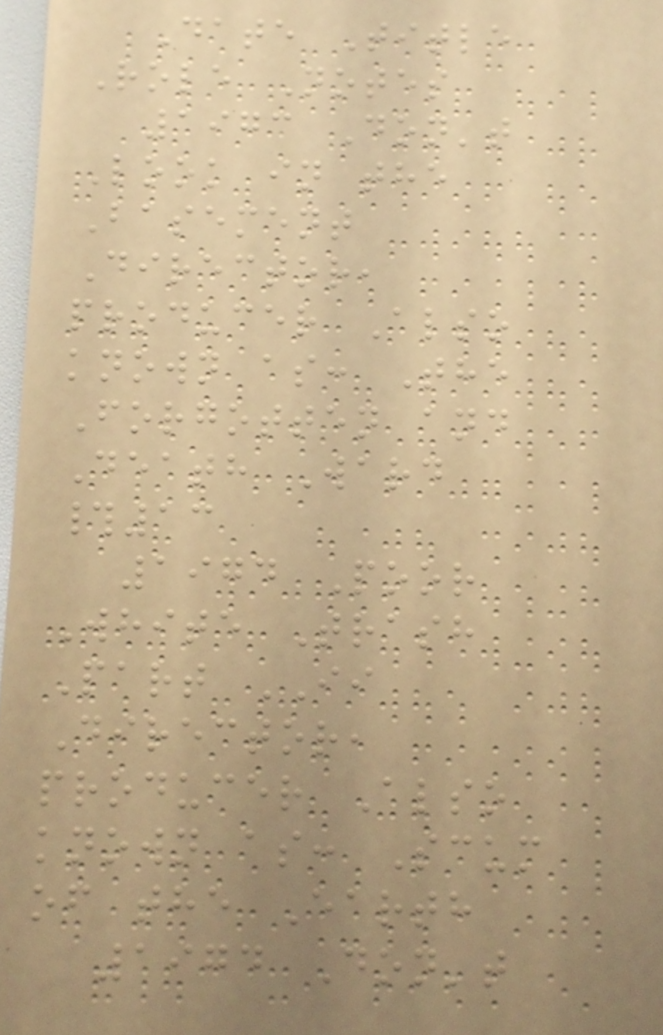Date Title
Role Notes
1973 Don't
Look in the
Basement
Director,
producer Also
known as: The
Forgotten and
Death Ward
#13
1974 Poor
White Trash
Part II
Director,
producer Also
known as: Scum
of the Earth
1974 Don't
